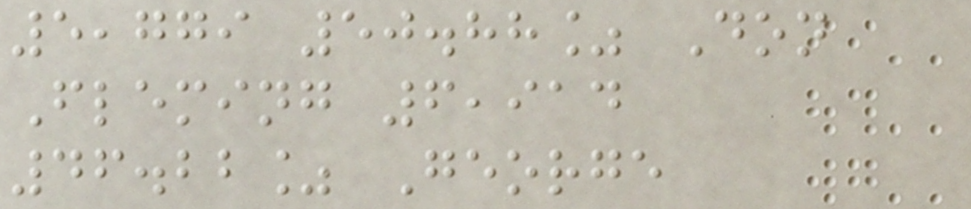5,779 50.88% Don
Fleming 6,914
46.22% George
